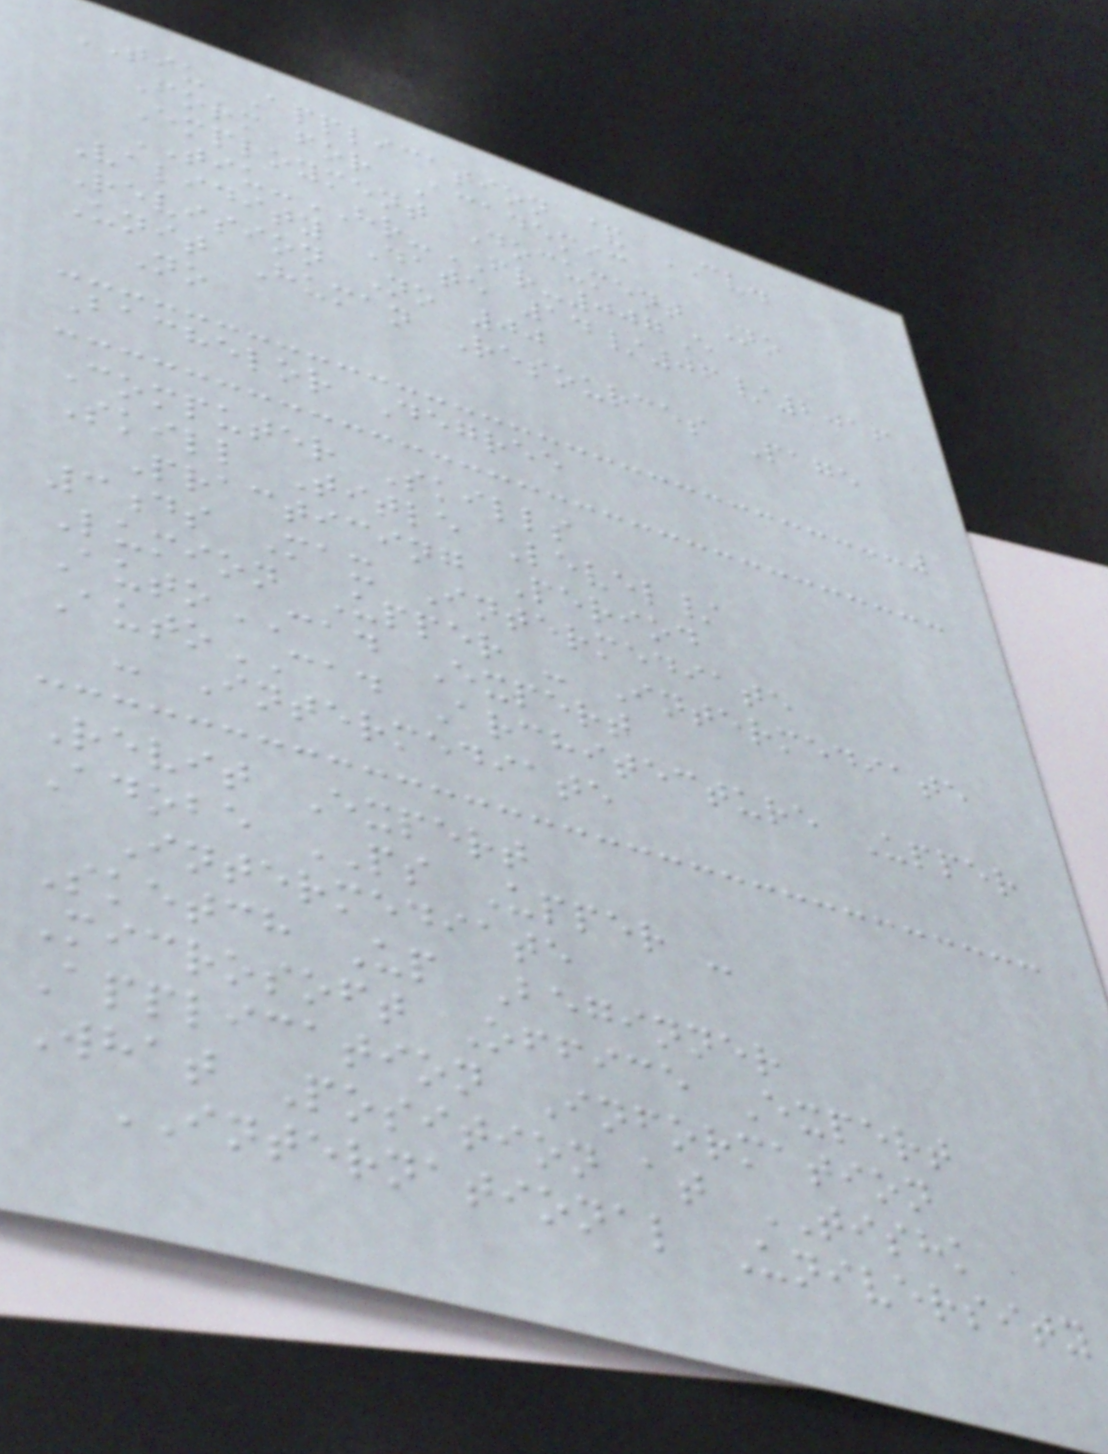TIU Application & CV.
Form for Academic
Employment Document No
TIU-HR-FR-007E
Validity Date 14/06/2016
Revision No 00
Unit Human Resources Page
No
Bachelor Degree
Computer Skills
Skill Title Level/
Practicing Period
3ds Max Intermediate
Lumion Upper - Intermediate
AutoCAD Expert
AutoCAD Architecture Upper
- Intermediate
Revit Expert
Adobe PS Upper -
Intermediate
Sketch Up Beginner
Microsoft Office Expert
Application Information
What Position at TISHK
INTERNATIONAL University
